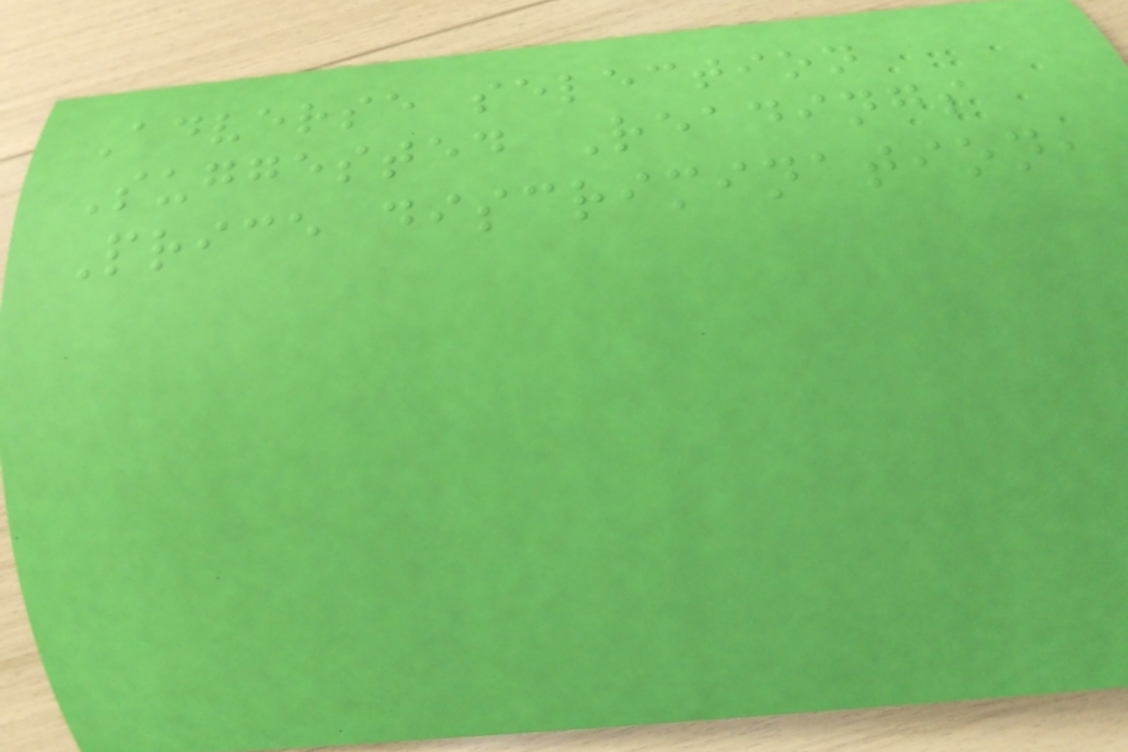Adverse selection
Suggested Readings
Price discrimination,
